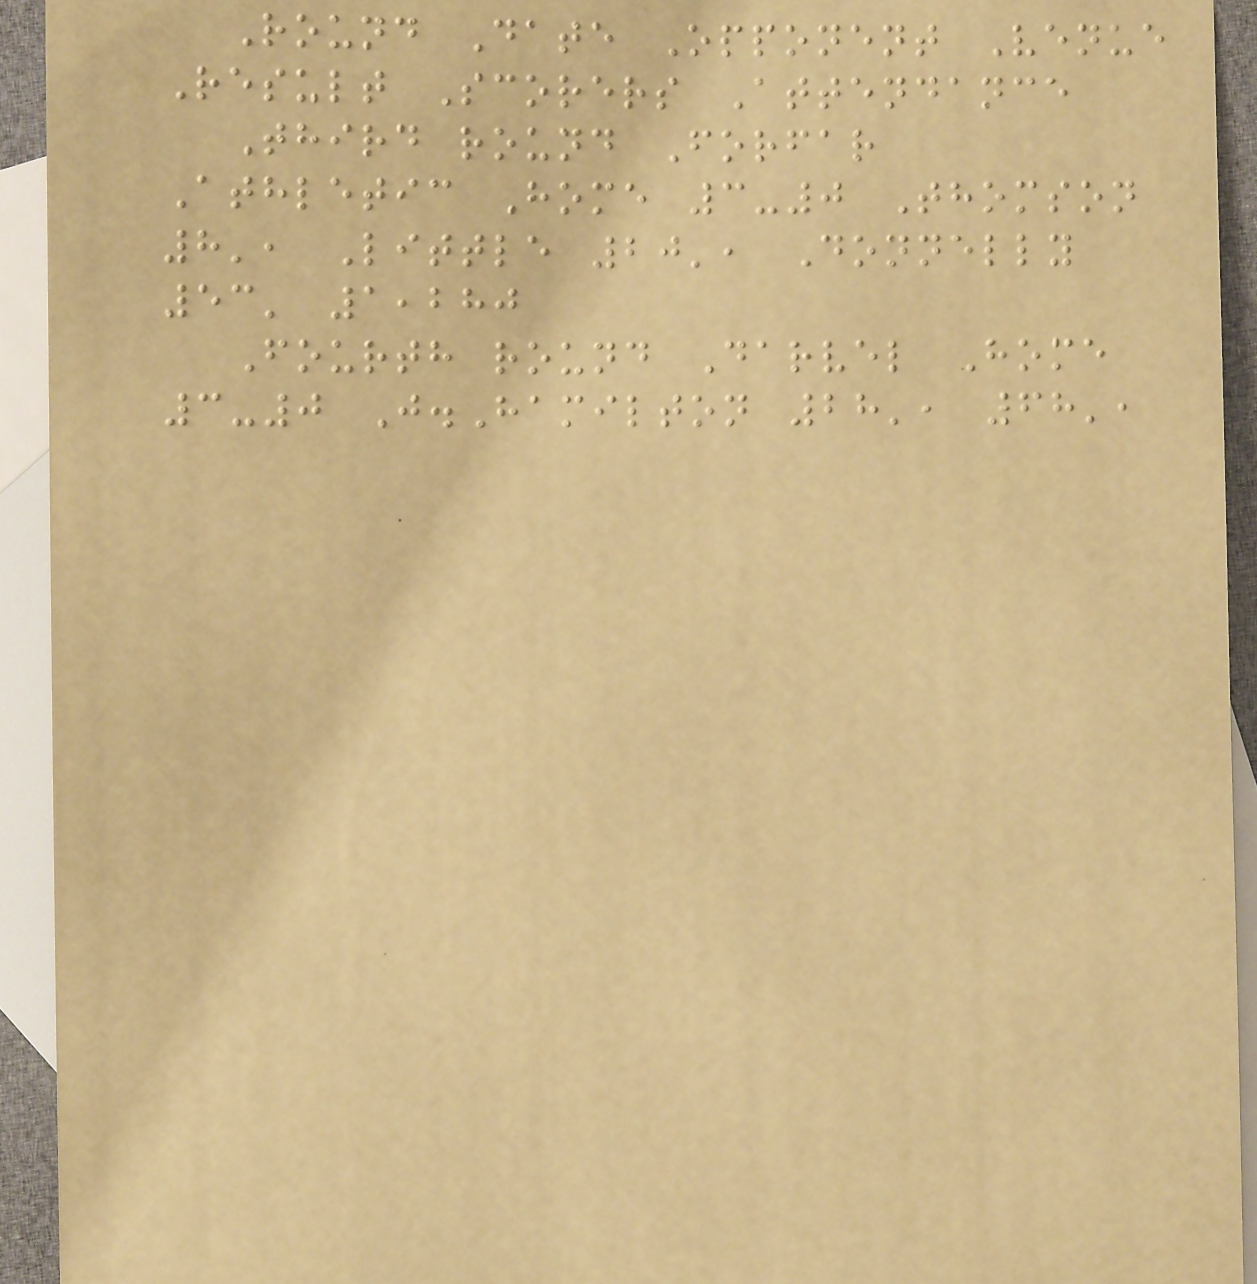Round Date Opponent Venue
Result Scorers Attendance
Third round Forfar
Athletic Home 3-0 Thomson
8', Little 20', Donnelly
53' 1,280
Fourth round Darvel Home
3-0 J.Hamilton 28', 68',
